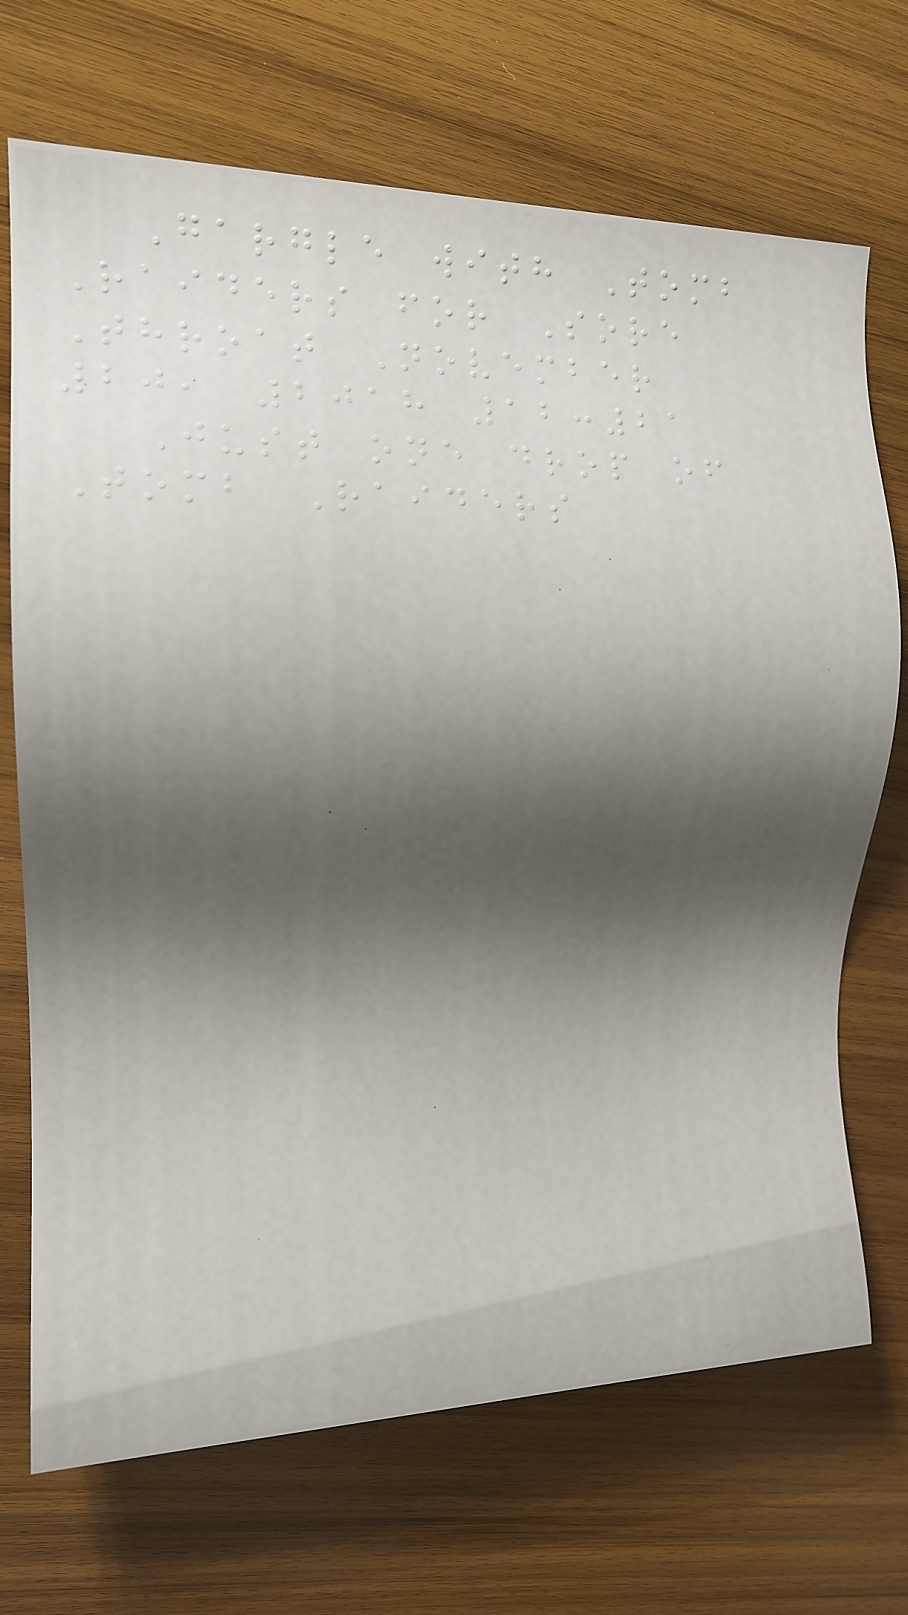Gargle with Tomb
Raiders for Sore
Throat November
20, 2018 12:21
Just one drop of
Tomb Raiders
